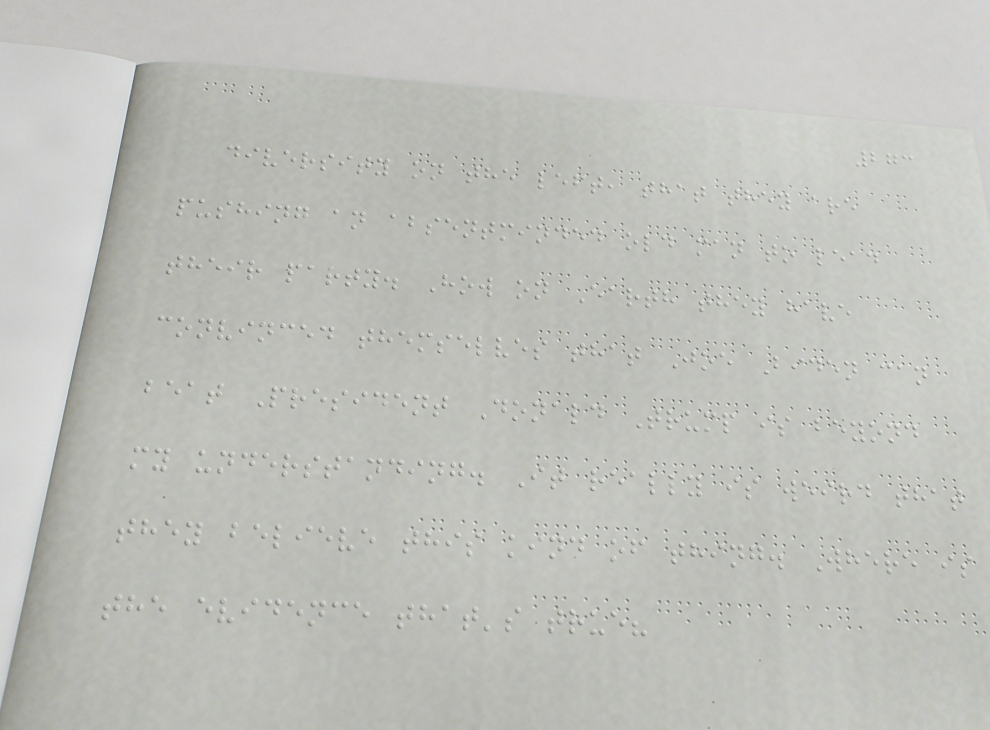273
diversity on the left, that they are
pushing an absentminded old man to lead
their party. How on Earth they have
convinced themselves that Joe Biden can
beat President Donald Trump is beyond
my understanding. It really is weird that
they believe this kind of thing. Where is
the evidence that's true?
